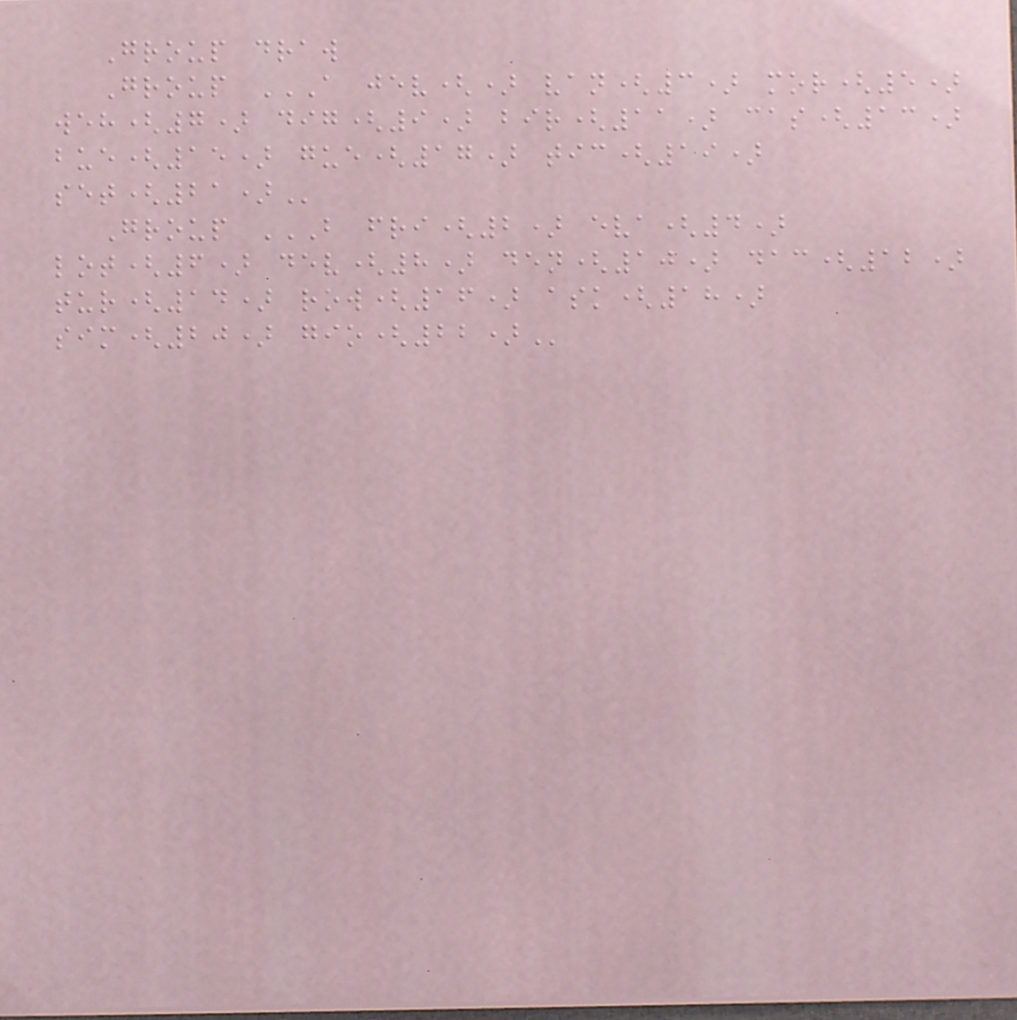Group draw
Group A JEV() VAN(3) MOR(5)
WEH(7) DIG(9) BIR(11) CAS(13)
BUE(15) GUE(17) TIC(19)
SET(21)
Group B FRI(2) EVA(4)
LOT(6) DEV(8) DEN(10) DAC(12)
TUR(14) ROW(16) ASK(18)
SIM(20) GIO(22)
